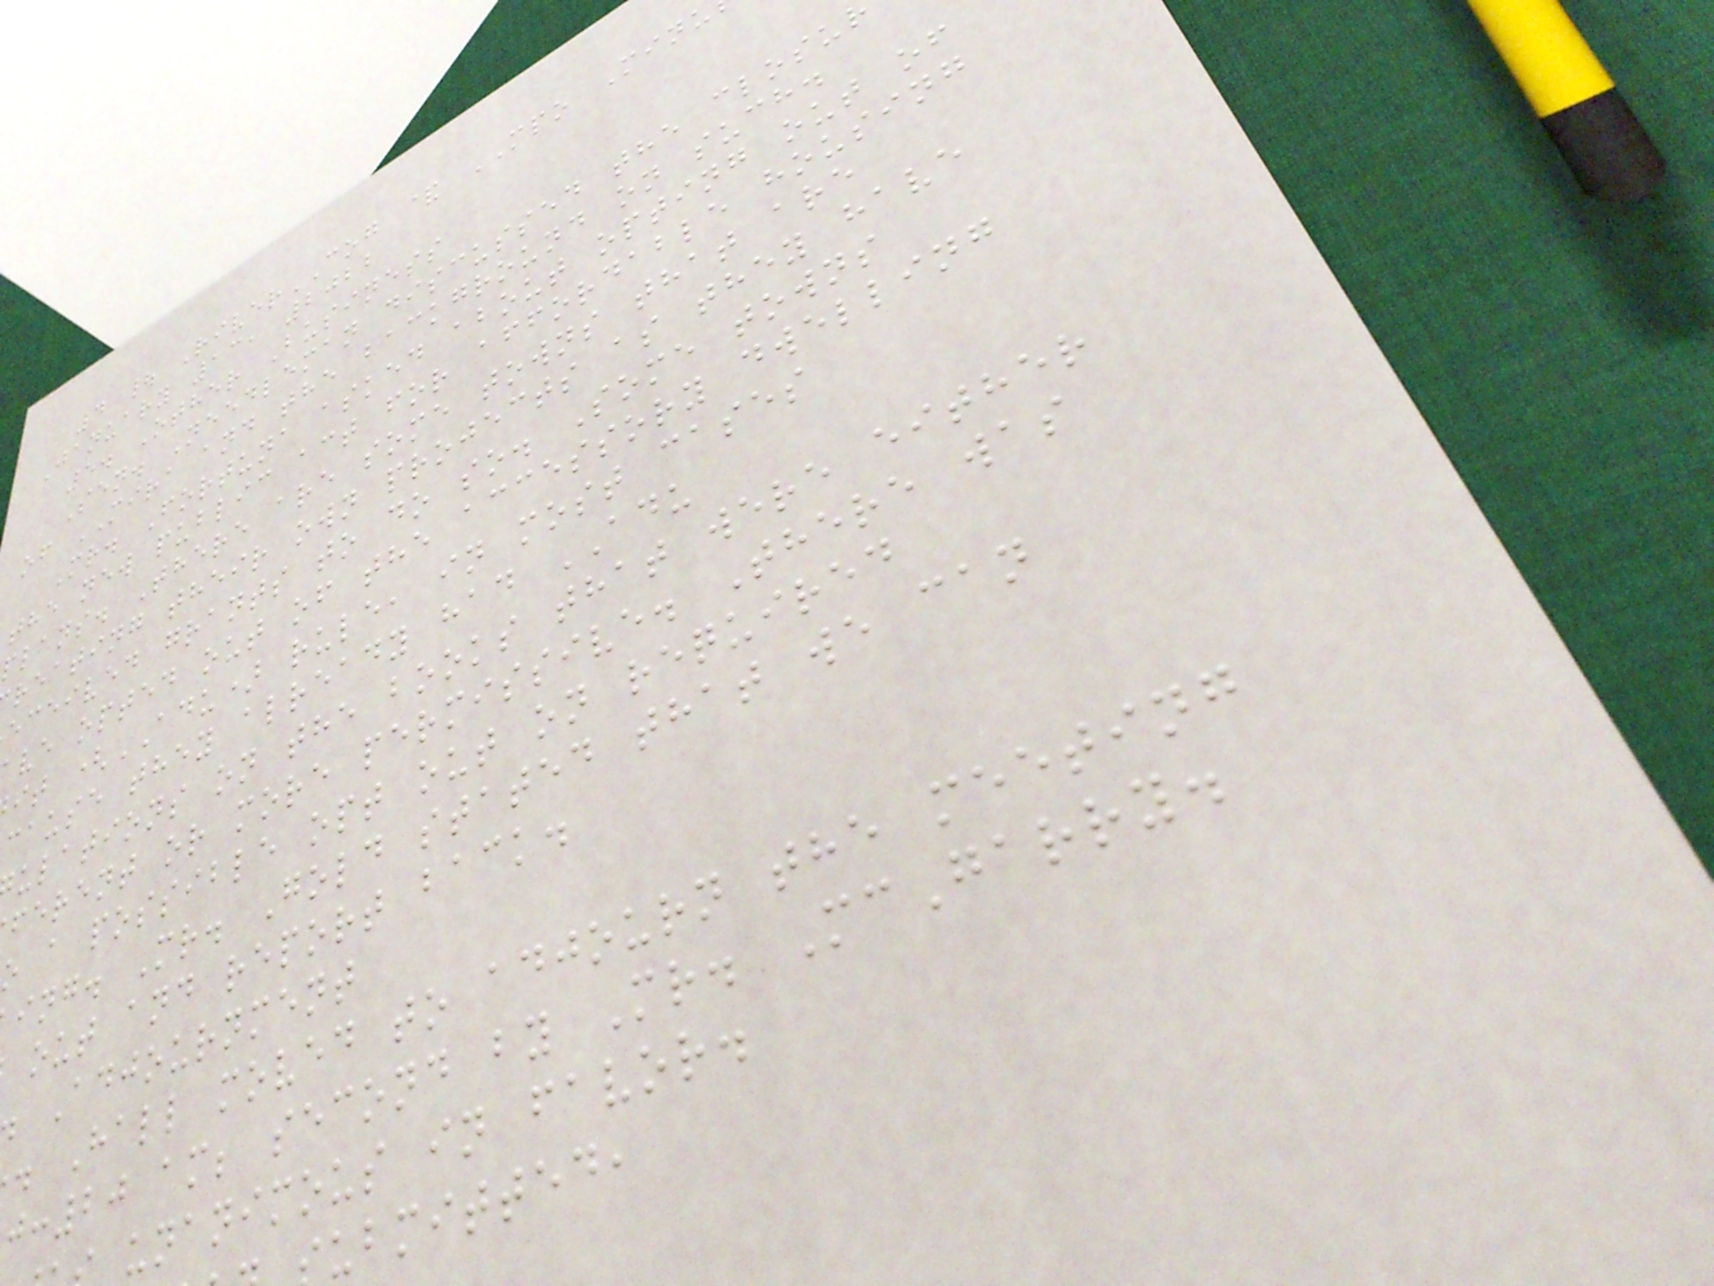4 | RiverCOG & MPO Minu
January 13, 2022
5. Other Business
Sen. Needleman discussed the closu
of MIRA and the background on such.
Mr. Fortuna asked about opting out of
the new public act for affordable housing
plans. There are some towns that are
reating their own projects as they have
eceived grants to do so. Some towns
ve opted out of the accessory dwelling
it (ADU) rule, in most cases
cause they already had ADU
ulations on the books that were either
ferent or more permissive. There was
o a possible opt out on required
ing. Mr. Gold stated that we can
out and report back.
Adjournment
. Hall moved to adjourn the meeting
:20 am; second by Mr. McGarry.
unanimous in favor.
ubmitted,
